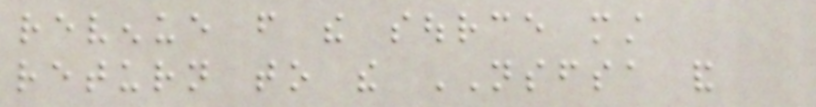revenue from the source must
return to the NSFSA and
